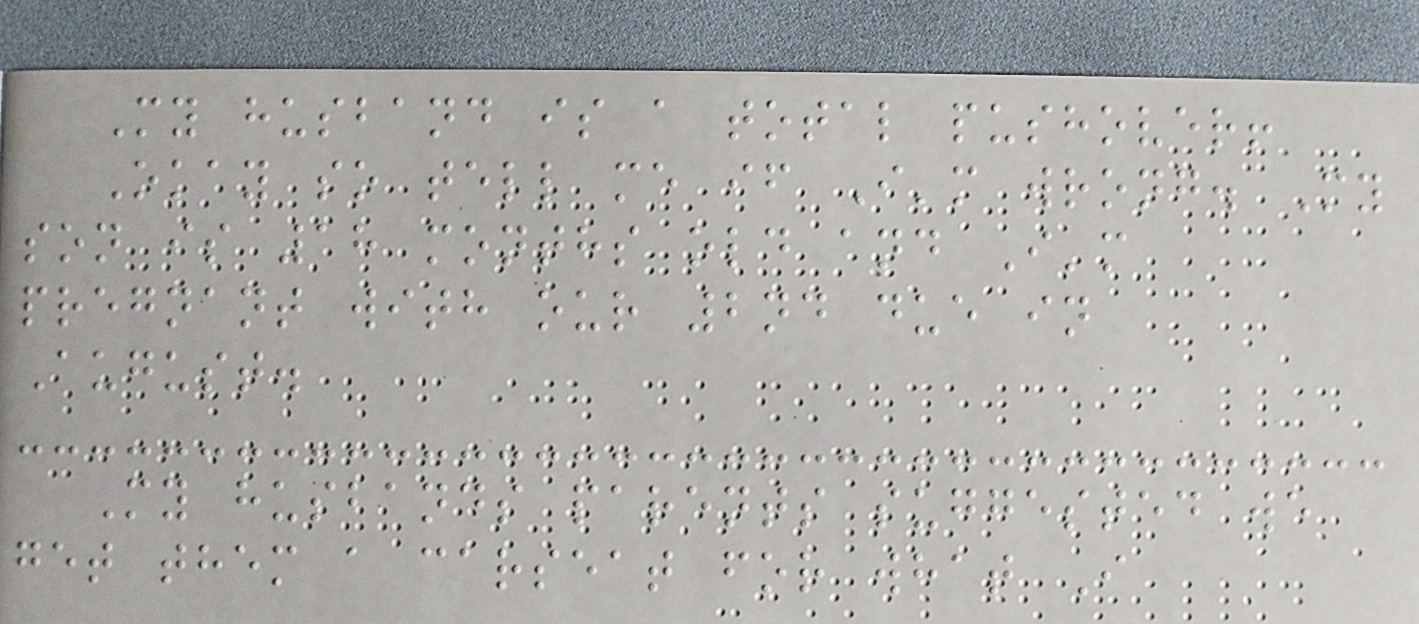My husband is a total pushover!
Okay so tell me if I'm wrong. My
son is 18 months old and I'm
pregnant with our 2nd due in
August.
My husbands parents suggested we
get them a carseat for what I
